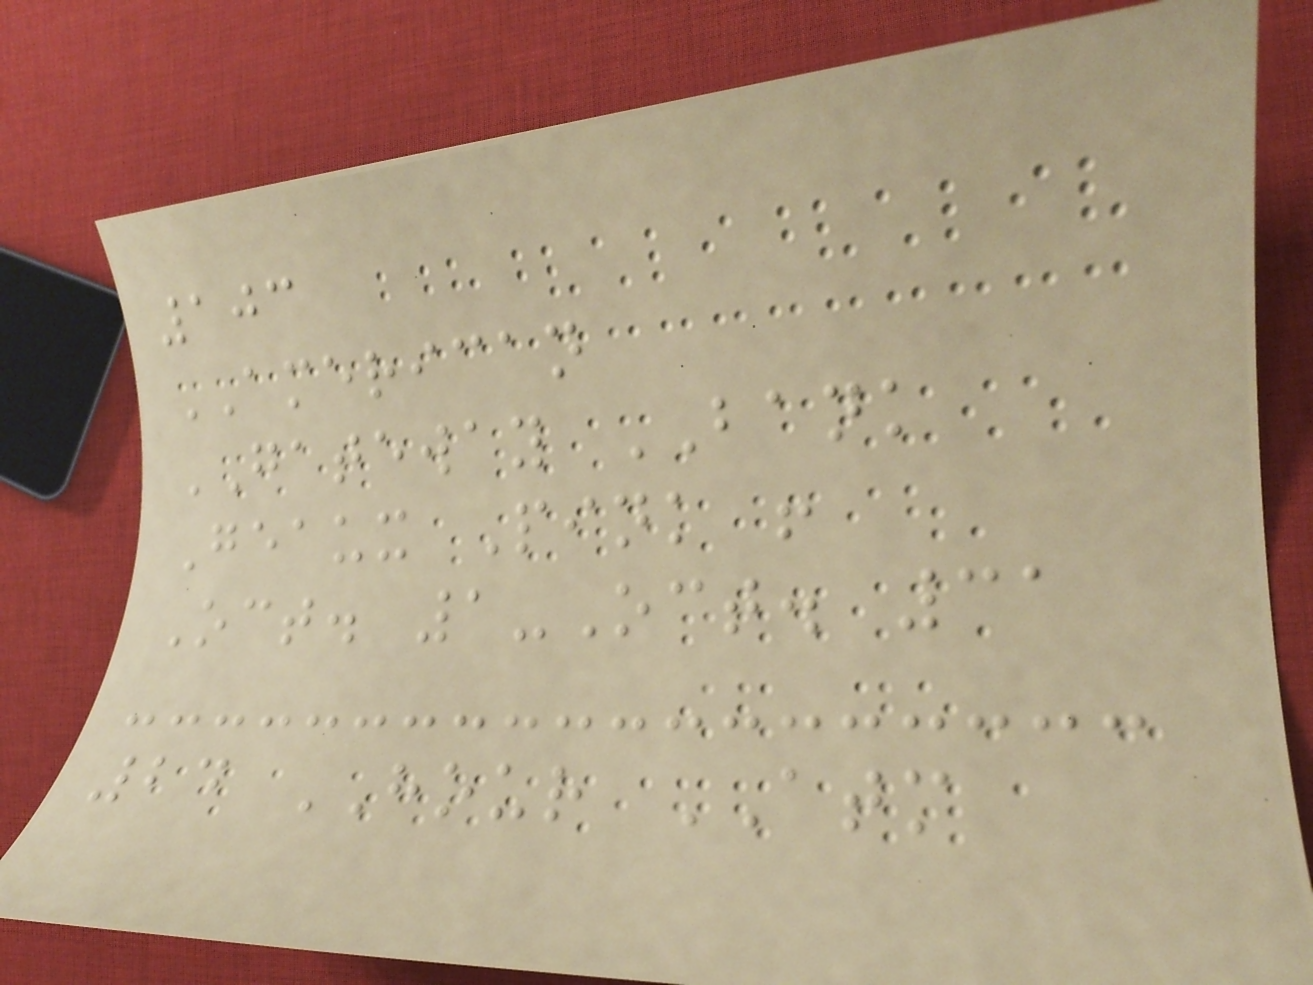103
AMERICAN
GATEWAY BANK
Geaux Pink !
Oct. 1-Oct. 31
24 HOUR ATM
